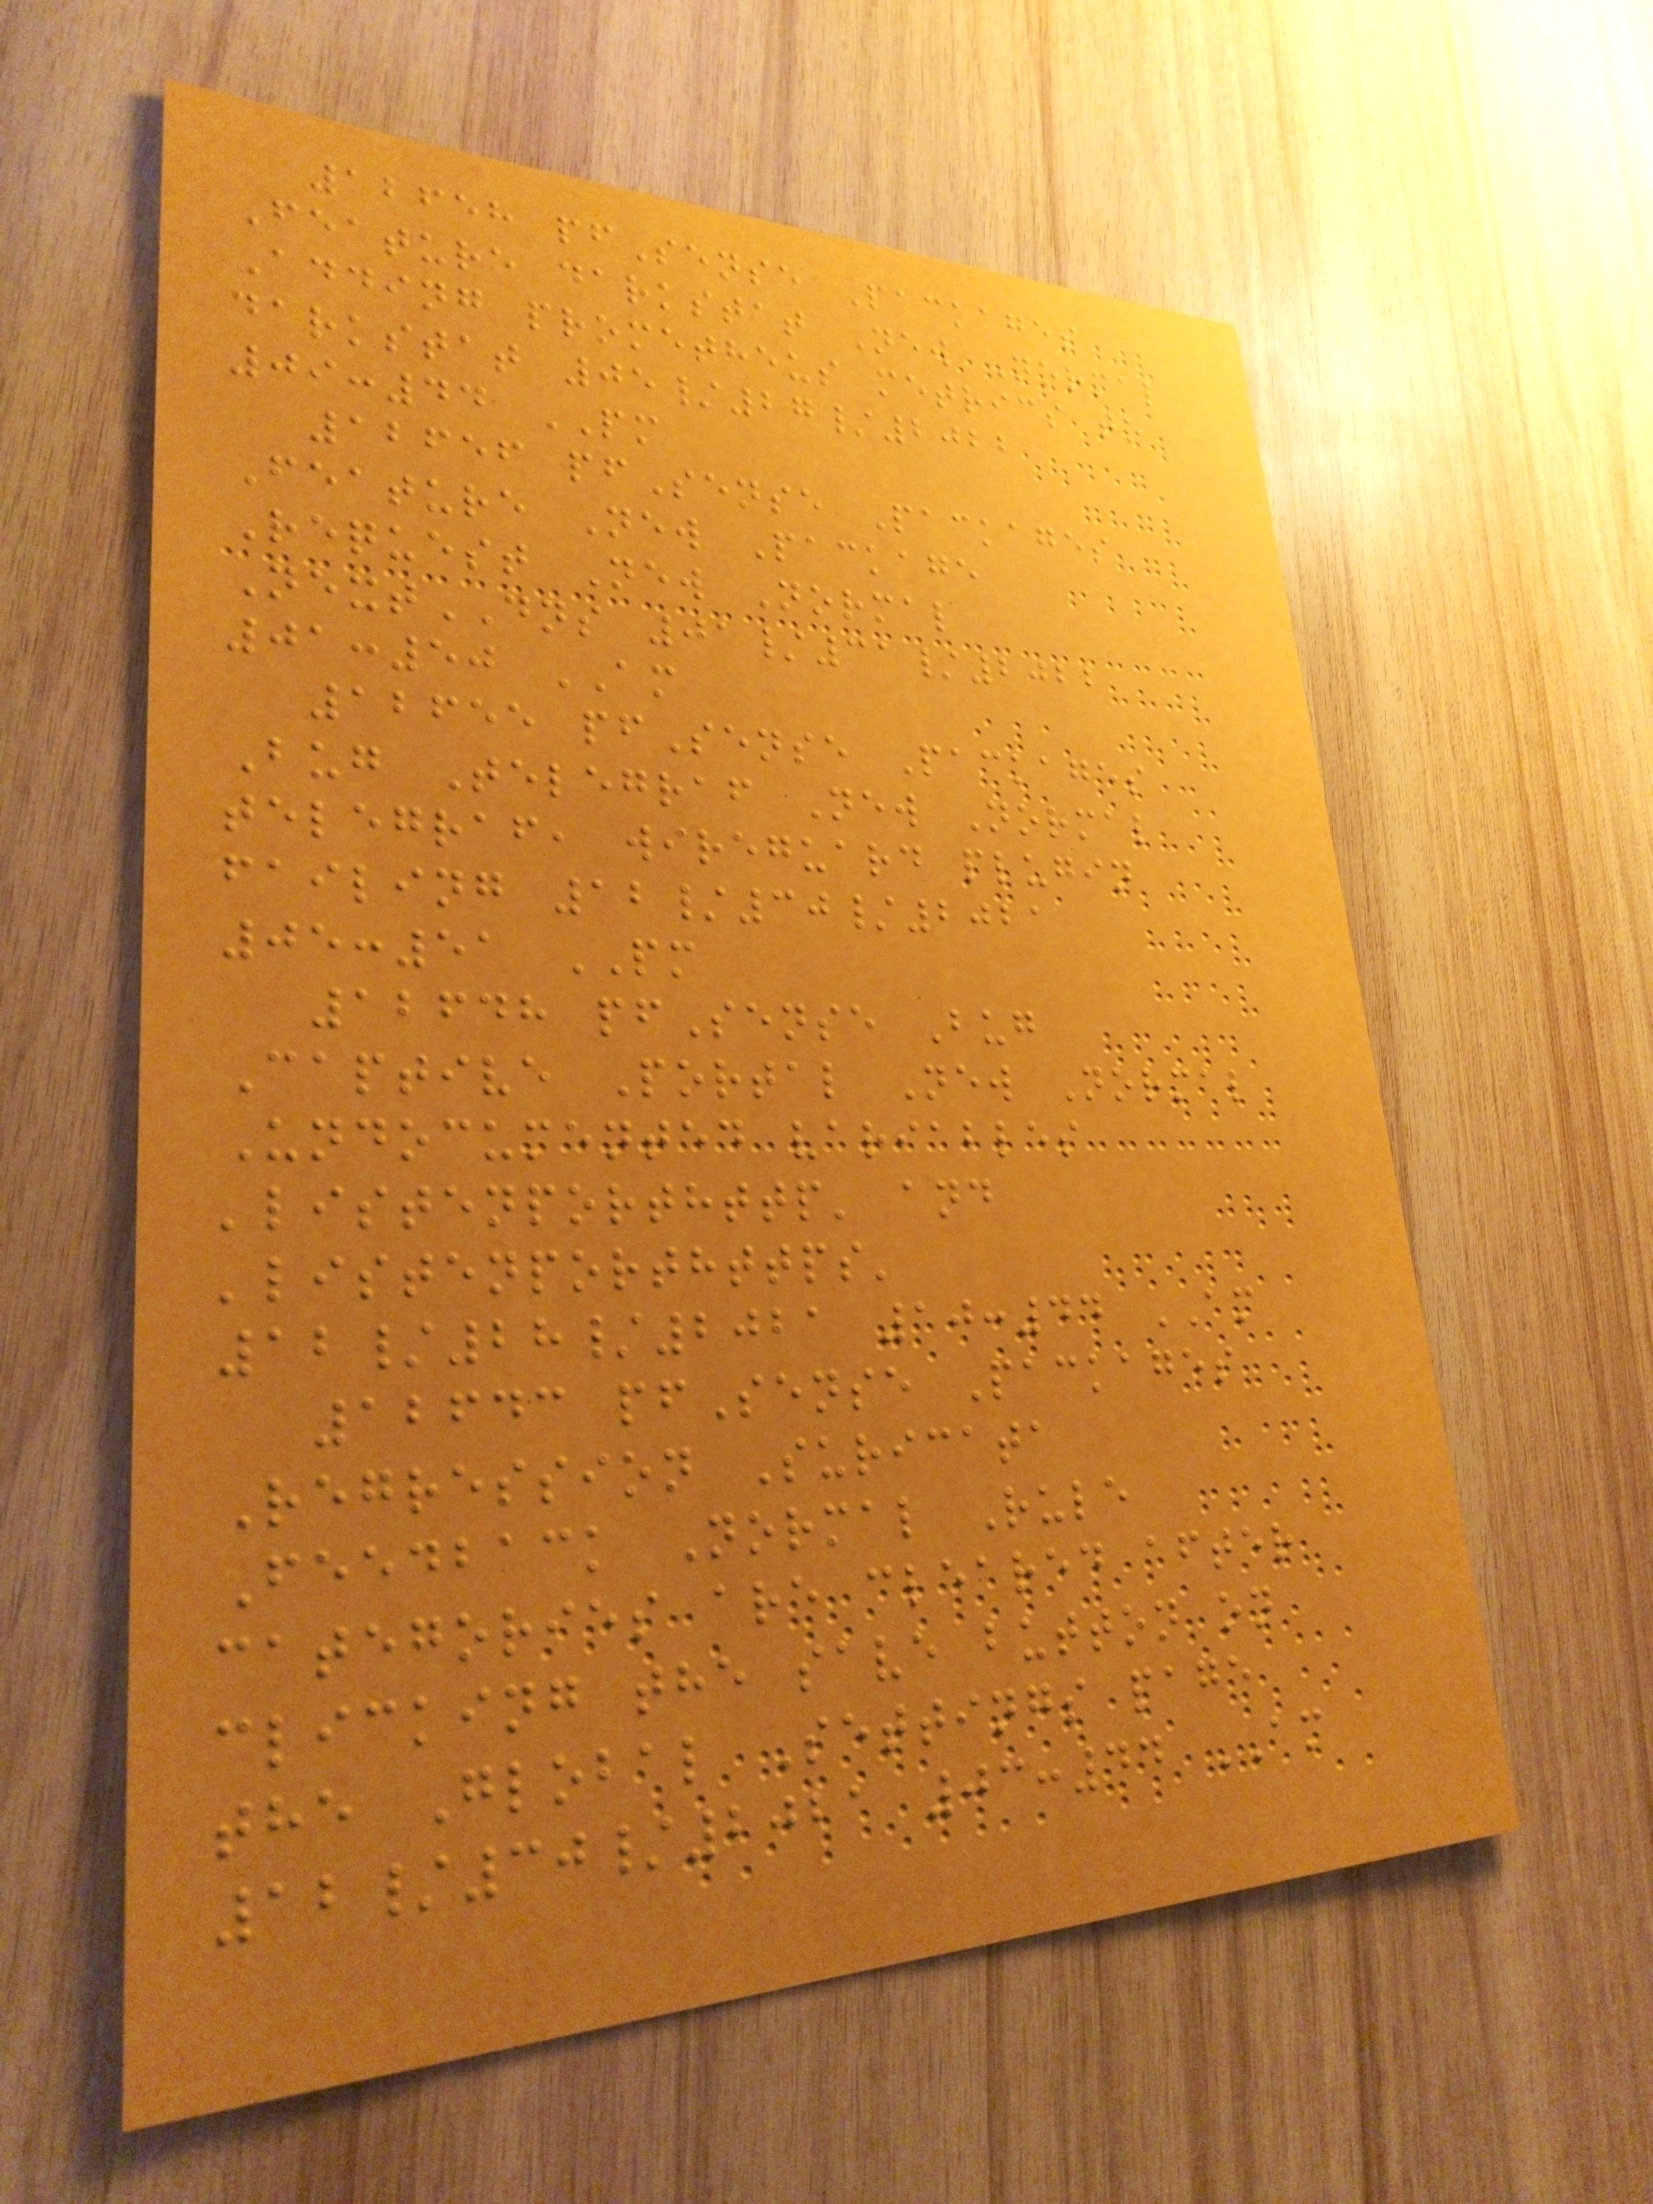12658 pfSense Packages
Feature darkstat New Normal
Adding prometheus metrics to
darkstat 05/27/2022
09:44 PM
12656 pfSense Packages
Feature New Package
Request New Normal
NextDNS 01/31/2022
01:50 AM
12655 pfSense Packages
Bug Telegraf New Normal
telegraf, wireguard plugin
failing 12/30/2021
05:51 PM
12648 pfSense Bug
Captive Portal New Normal
Undocumented variables
'listenporthttp' and
'listenporthttps'
12/28/2021 10:44 AM
12643 pfSense Packages
Regression Suricata
Feedback Normal Rule
categories are cleared after
clicking the save button on
the Global Settings page
12/30/2021 03:44 AM
